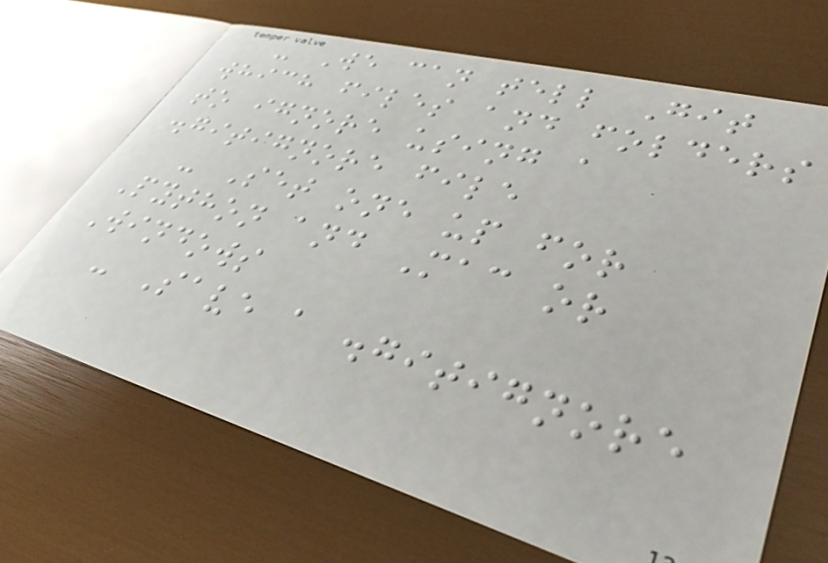- We can tell Git
which files and folders
to ignore using a
.gitignore file
- Set one up for
Python and Mac or
Windows
- Save a .gitignore
